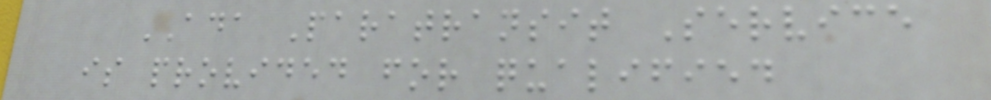ADA Paratransit Service
is provided for qualified
